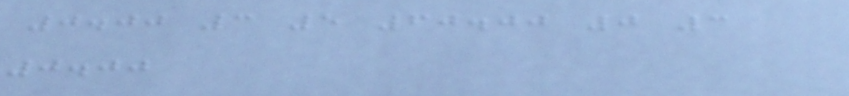0.00 3 5 60.00 0 3
0.00
